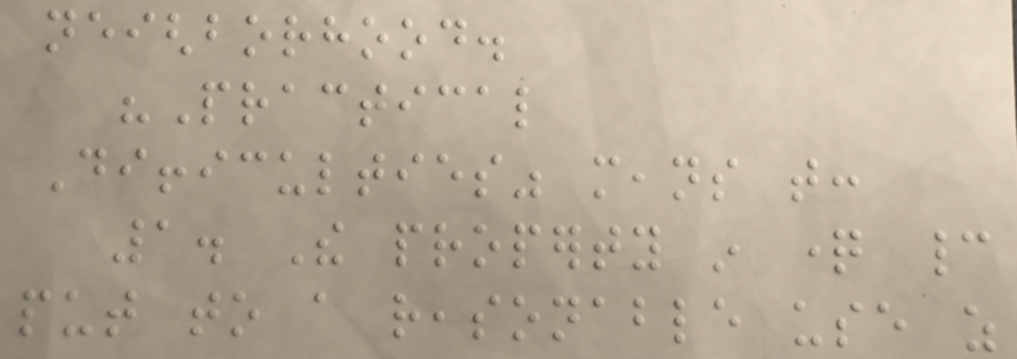neighborhood.
"Practical
Difficulties" means that:
1. The property in question cannot
put to a reasonable use as
